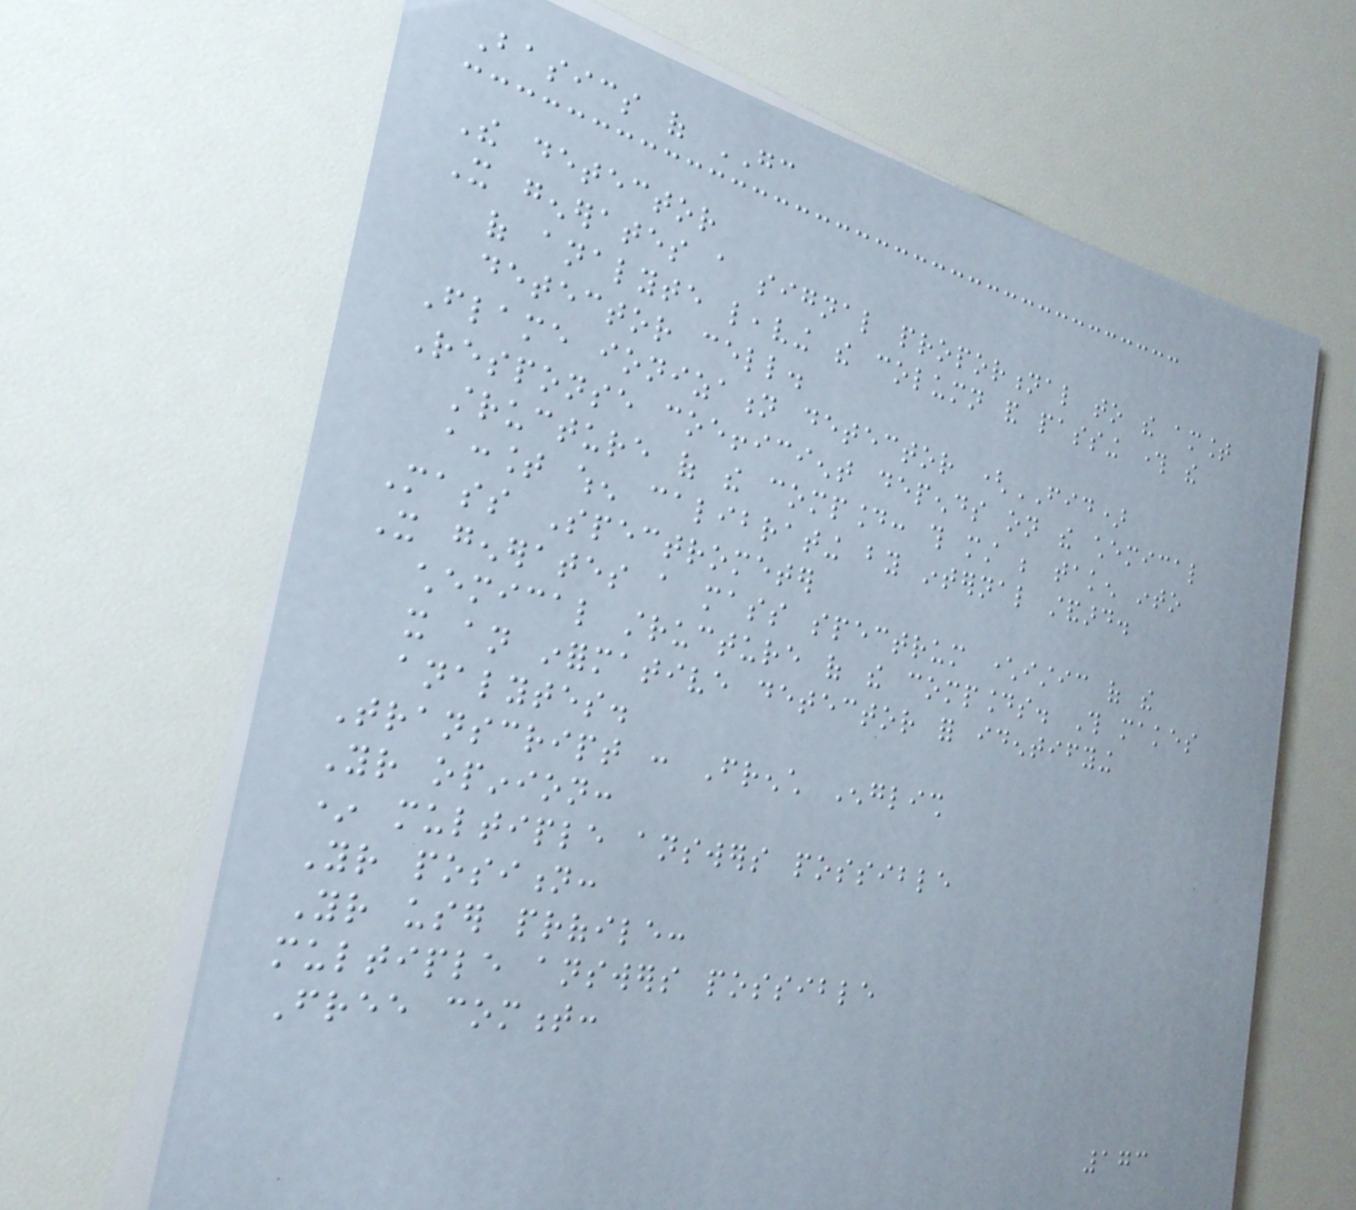Basics of GC
The detector
It generates a signal proportional to the amount
of analyte leaving the column and passing through the
detector cell.
Flame ionization detector (FID)
Response coefficient depends on the chemical
structure of the compound: this must be taken into
account when calibrating by internal standard.
Mass Spectrometer
It generates a mass spectrum characteristic of the
chemical structure of the compounds. This makes
it an informative detector for identifying
analytes.
Transcript : French English
Your opinion:
* multiple answers possible
Your position:
Your user profile:
multiple answers possible
Free comment:
173
